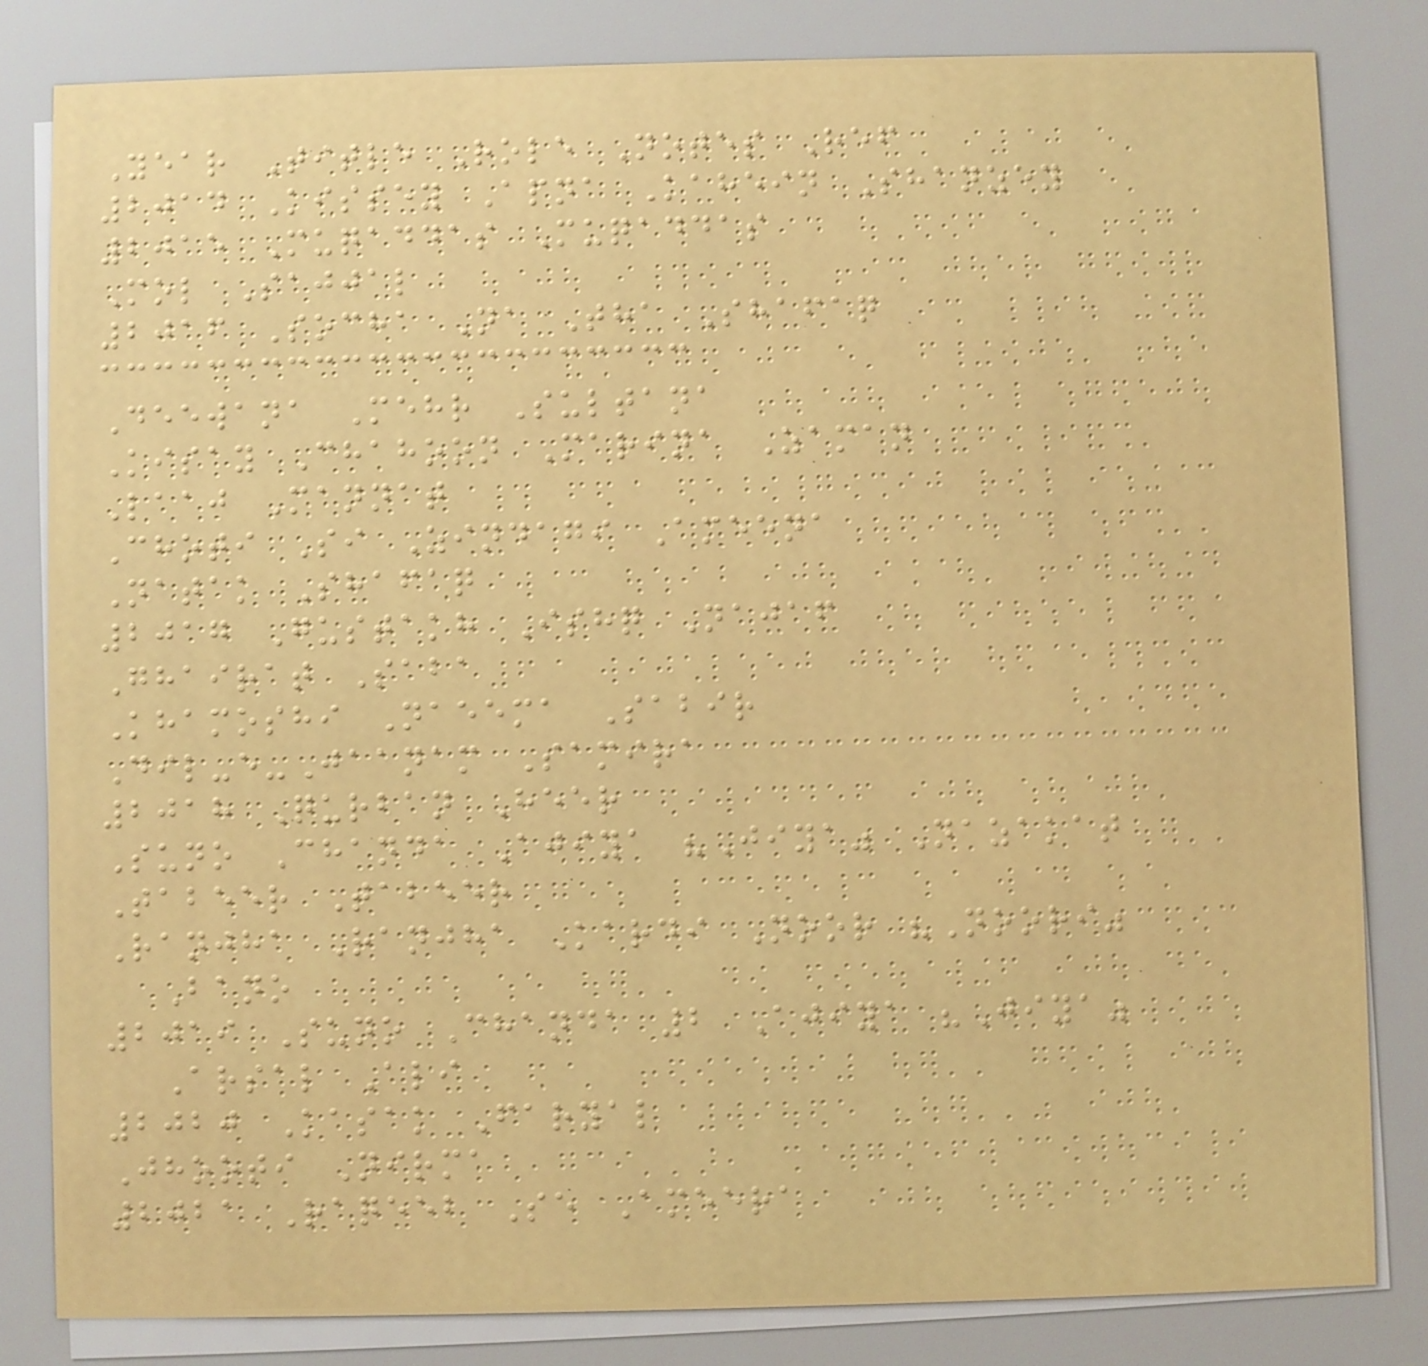Year Title Role Notes Ref
2014 Kissey Apna Kahein Shanzey
2015 Muqaddas Muqaddas
Mol Sajjal
2016 Socha Na Tha Shafaq
Deewana Mehr Sultana
Kisay Chahoon Marina Zaman
Laaj Mannat
Choti Si Zindagi Ameena
Natak Shafaq
2017 Gustakh Ishq Najaf
Ghairat Saba
Khamoshi Naeema Sabir
Dil-e-Jaanam Samira
2018 Qurban Heer
Suno Chanda Ajiya "Jiya" Nazakat
Tabeer Tabeer
Ranjha Ranjha Kardi Noor "Noori"
Bano
2019 Suno Chanda 2 Ajiya "Jiya"
Arsal Ali
2020 Kasak Faryal
Jhooti Nirma
2021 Raqeeb Se Ameera
